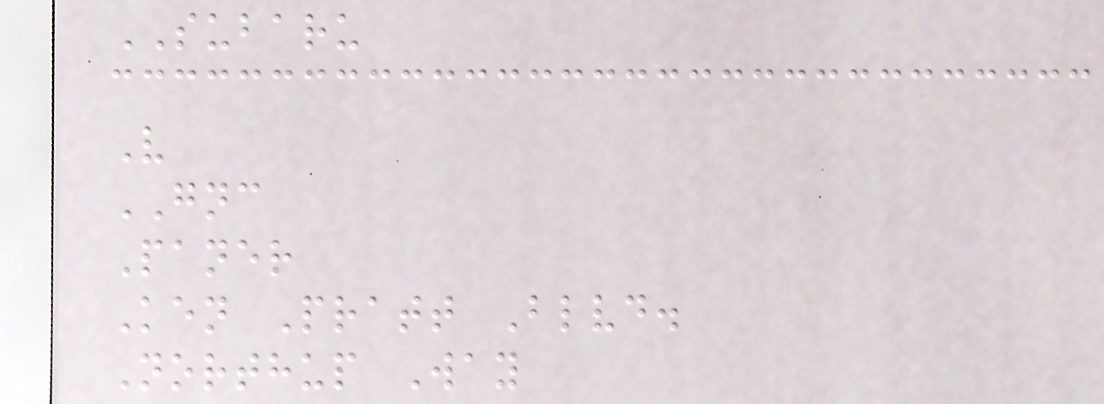SUBARU
V
GNC
Paner
Ken Pratt Blvd.
Northup Way
